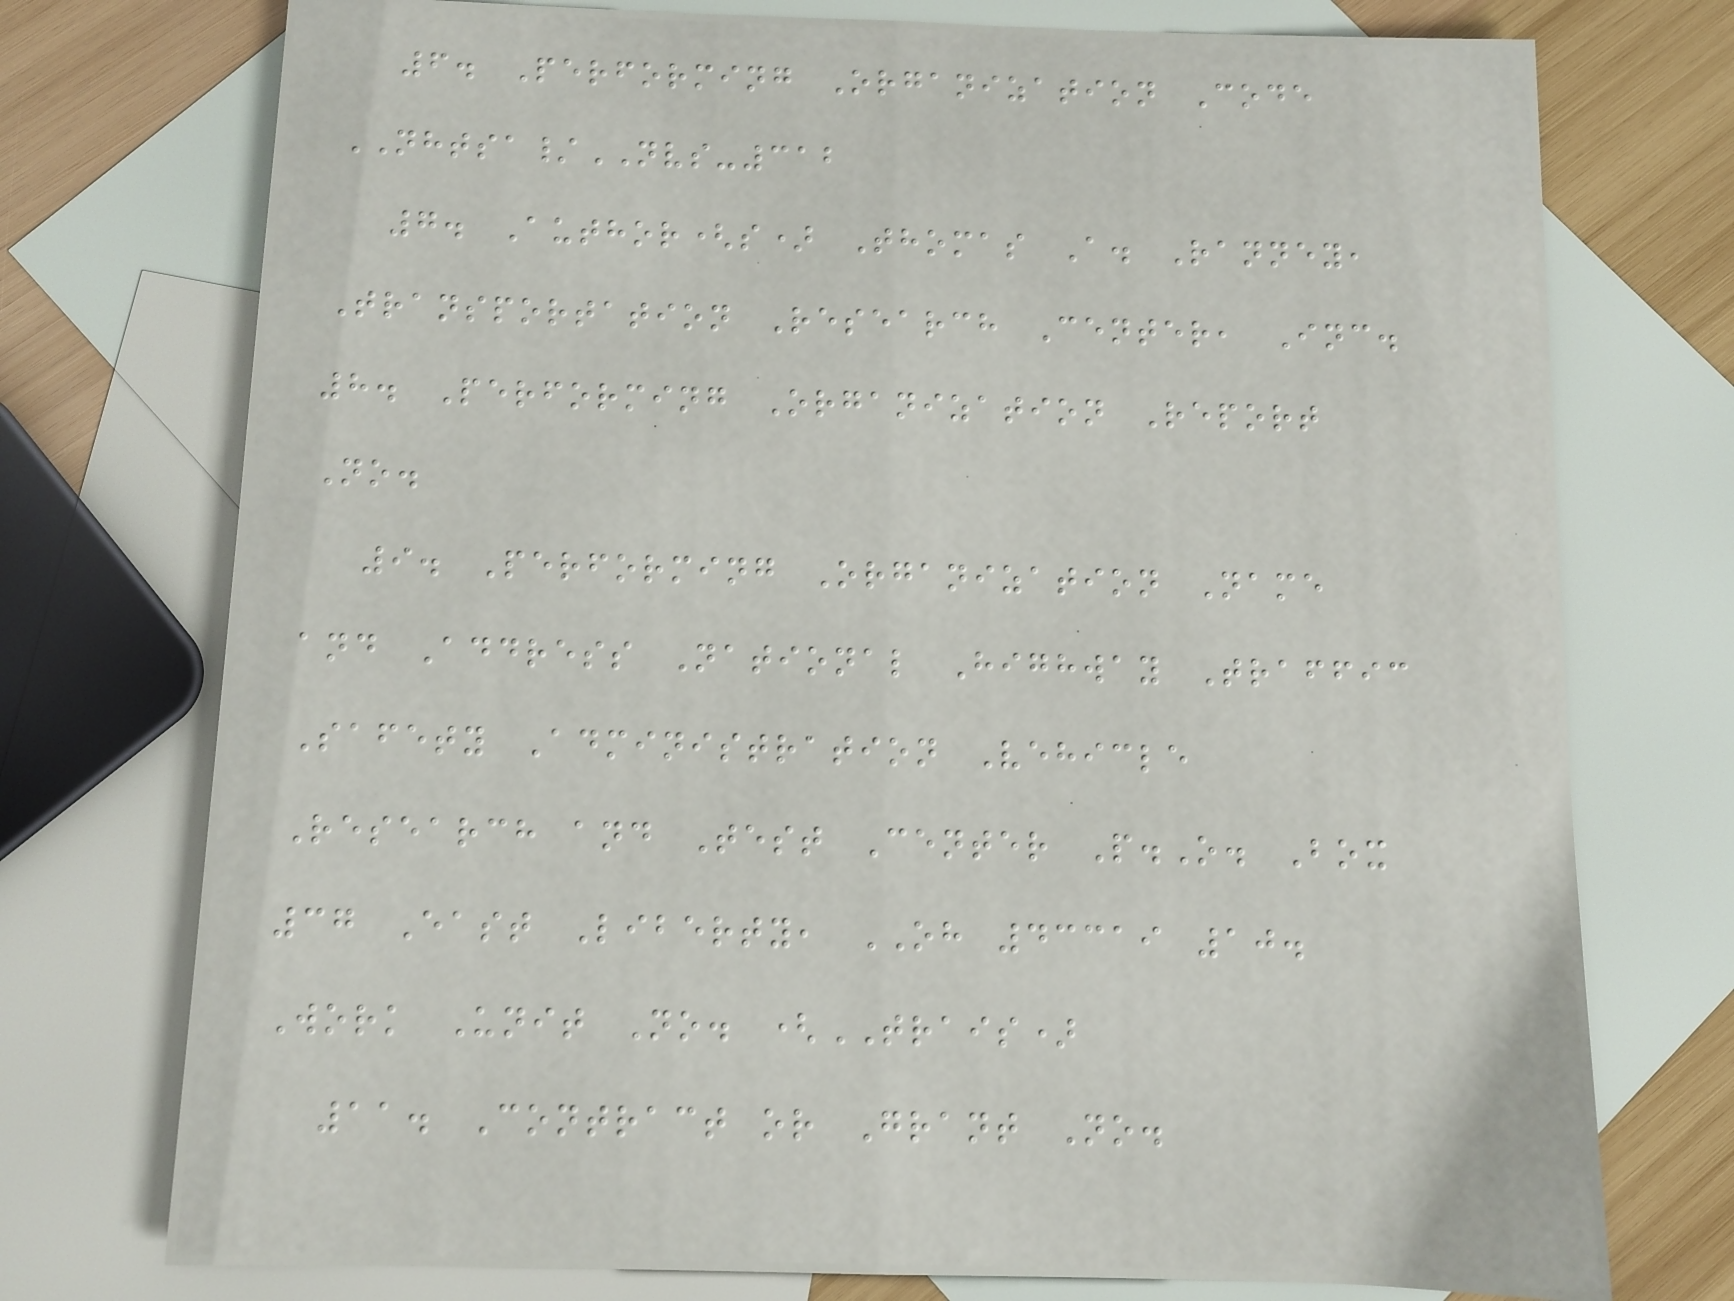6. Performing Organization Code
NHTSA/NVS-312
7. Author(s) Thomas A. Ranney,
Transportation Research Center, Inc.
8. Performing Organization Report
No.
9. Performing Organization Name
and Address National Highway Traffic
Safety Administration Vehicle
Research and Test Center P.O. Box
37 East Liberty, OH 43319 10.
Work Unit No. (TRAIS)
11. Contract or Grant No.
